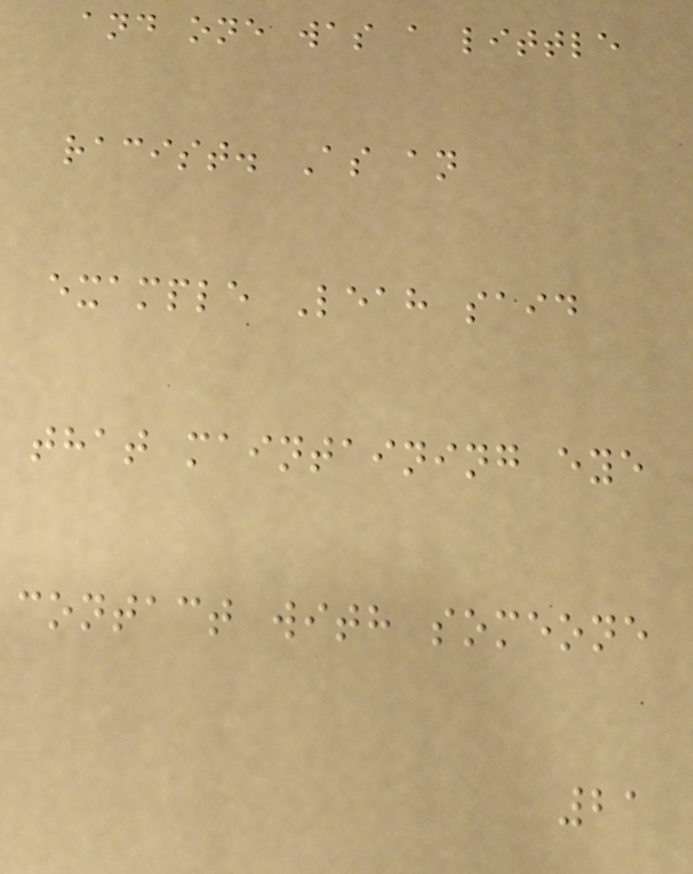and one was a little
racist. As an
example Leah said
that maintaining eye
contact with someone
21
